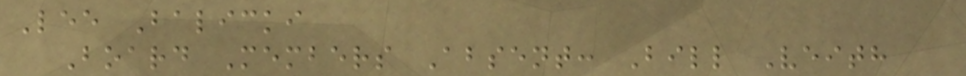Lee Balicki
Board Members Absent: Bill Veith
